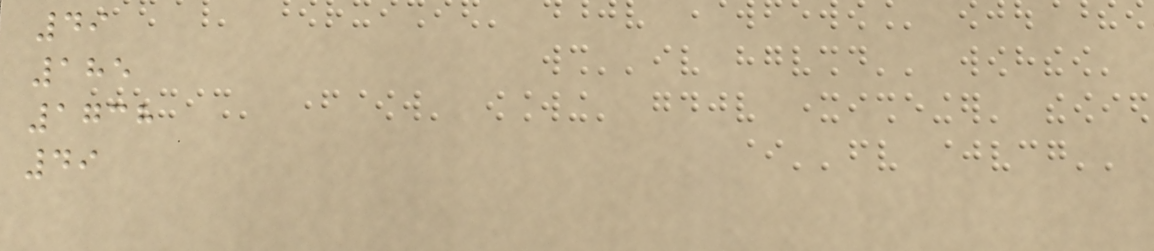49
185
1738
49
